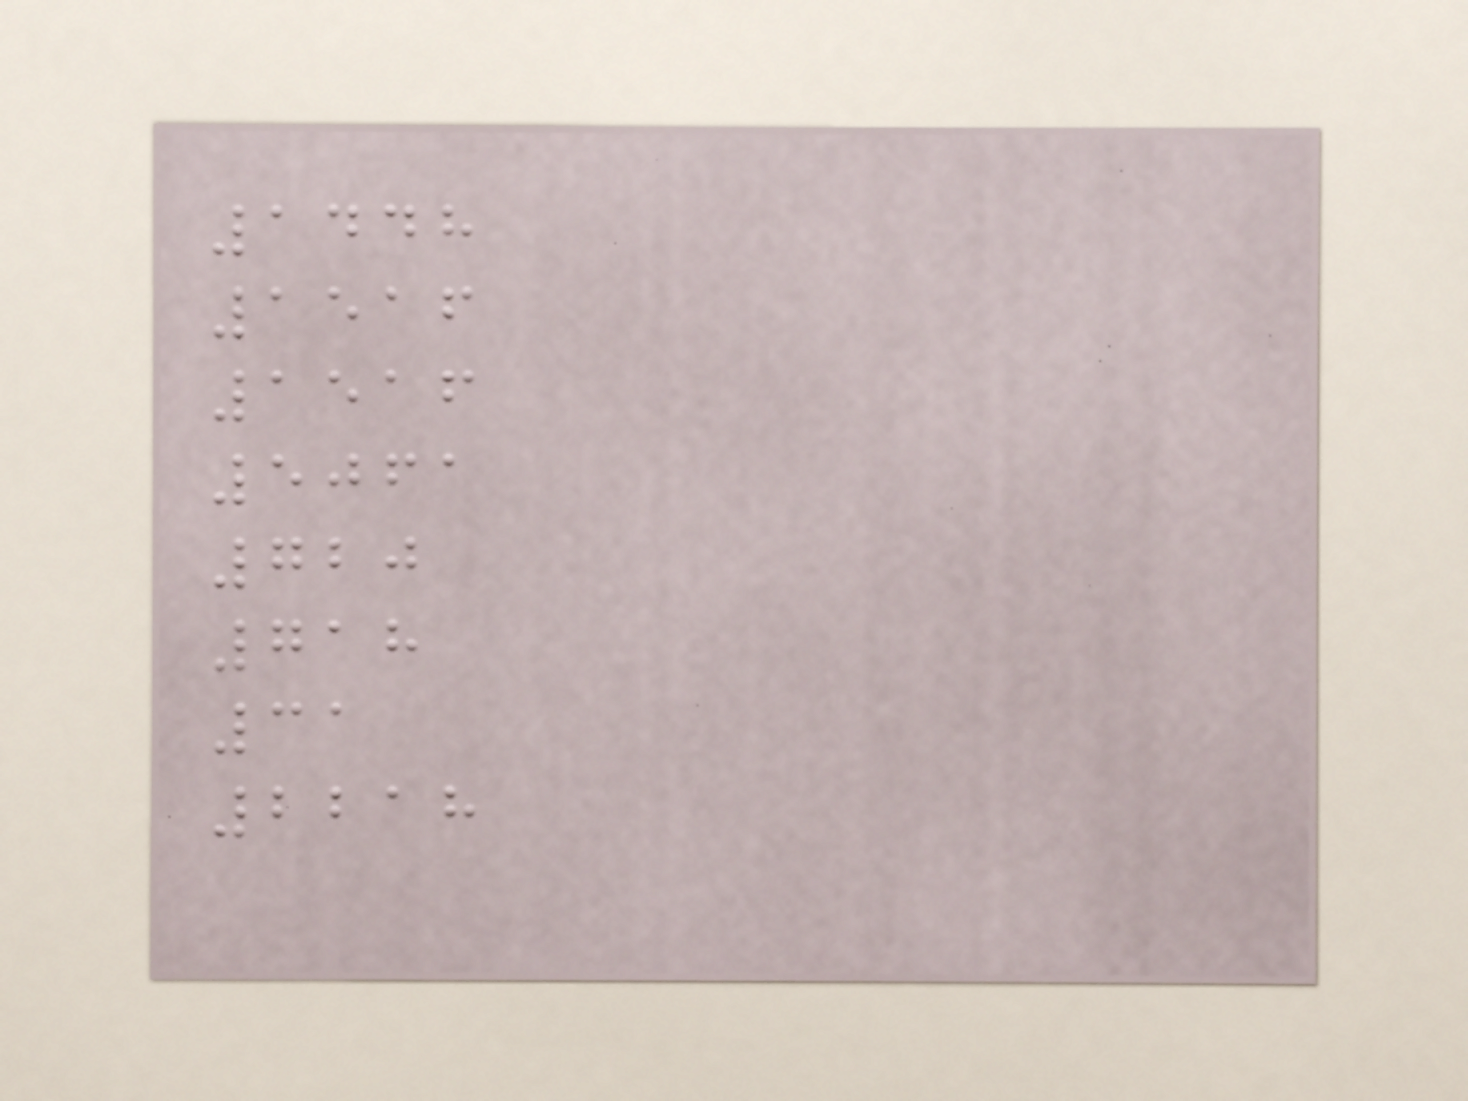1448
1516
1516
5061
720
718
31
2218
